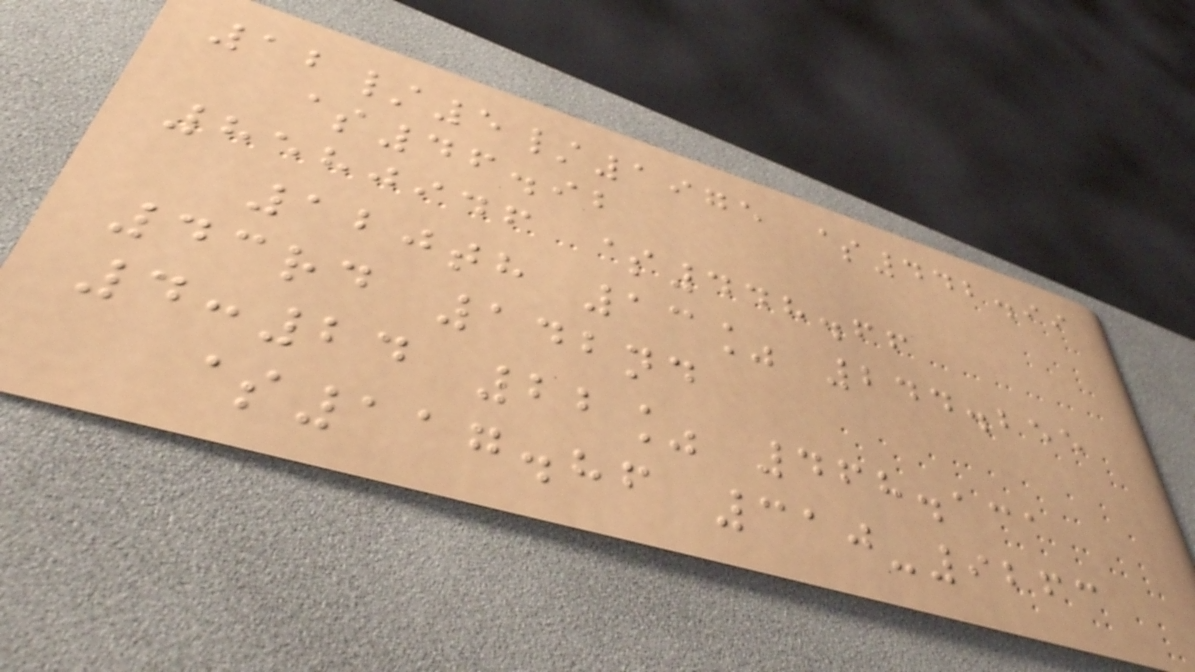12/5/1975 $442.99
$46.92
8580946 $448.66
120th 13% 244.255
43rd 142nd
4:24 22% 468.131
$117.86 310-9263
